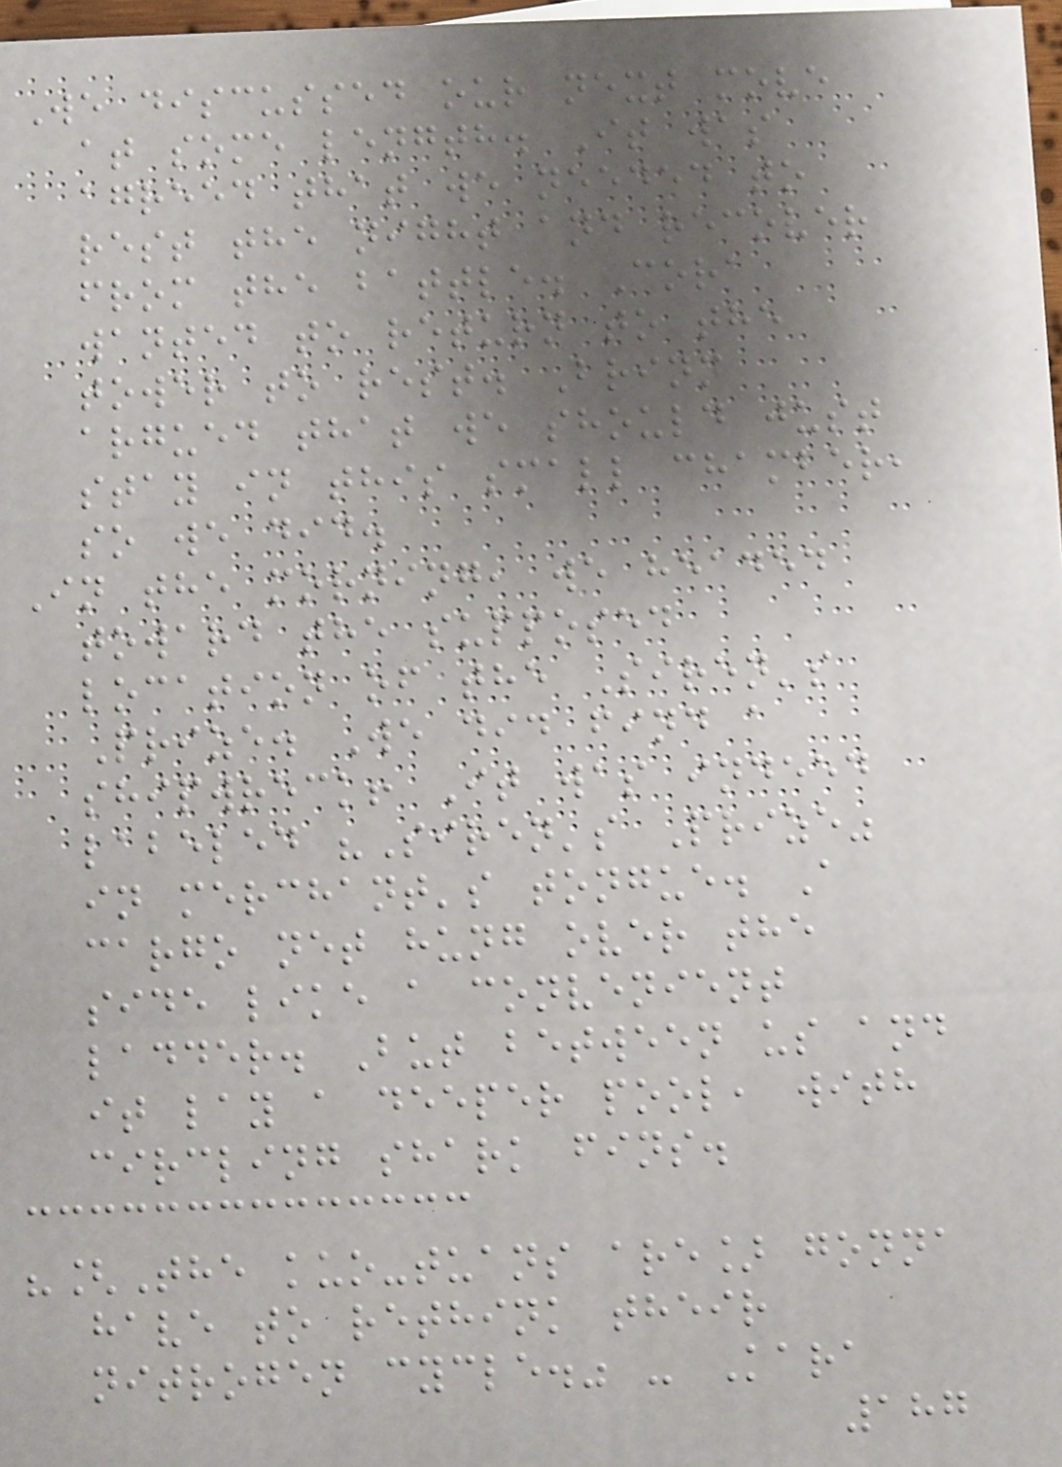We discussed our next move
at some length. It was
agreed that we needed to
rest the night and recover
from the battle. Cora
wanted to return to the
tower to rest. Brinn
argued that we should just
stay in this small chamber,
so we did.
In the morning, we headed
toward the supposed
location of the Siren's
Prize. We did find a
shipwreck! It was indeed
labeled "Siren's Prize"
in merchant's tongue. A
cargo net hung over the
side like a convenient
ladder. But between us and
it lay a deeper pool, with
circling shark fins.
"[The kuo-tuans are] gonna
have to rethink their
nitrogen cycle." - Kara
187
